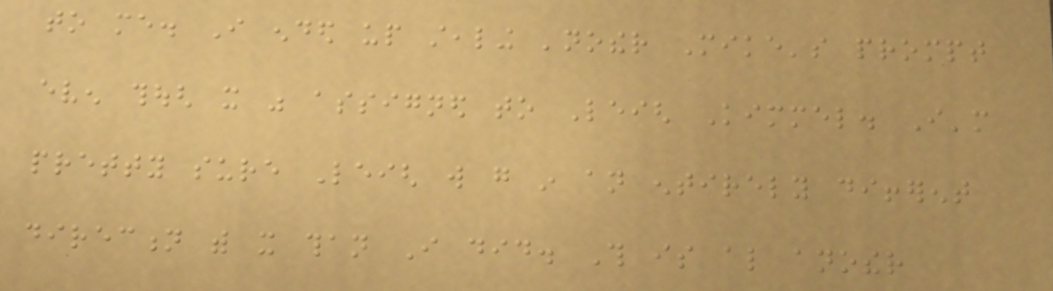to me. I ended up stealing 'nother Mike's prompt
even though it was assigned to Leigh Kimmel. I'm
pretty sure Leigh will go in an entirely different
direction with it than I did. This is also another
